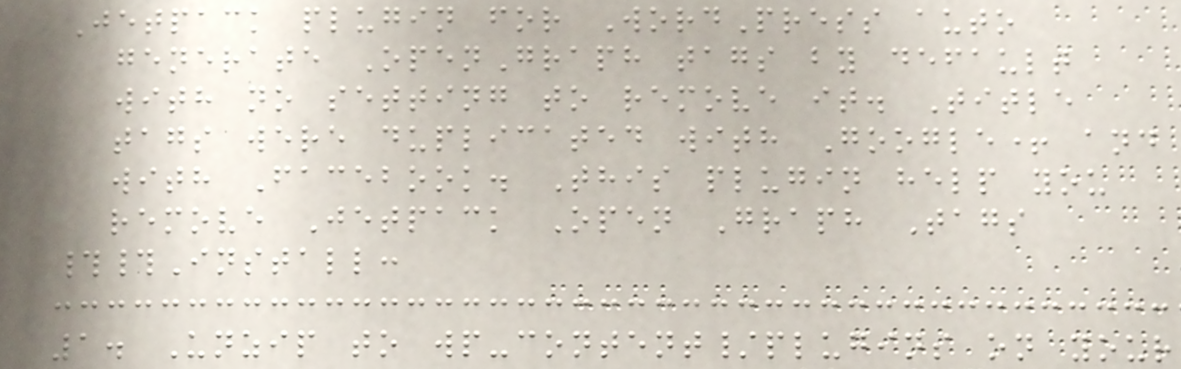Jetpack plugin for WordPress auto
generate OpenGraph tags by default
with no setting to remove it. Title
tags were duplicated with Google+ and
with Facebook. This plugin help you
remove Jetpack Open Graph Tags
##Install:
1. Unzip to wp-content/plugins on your
